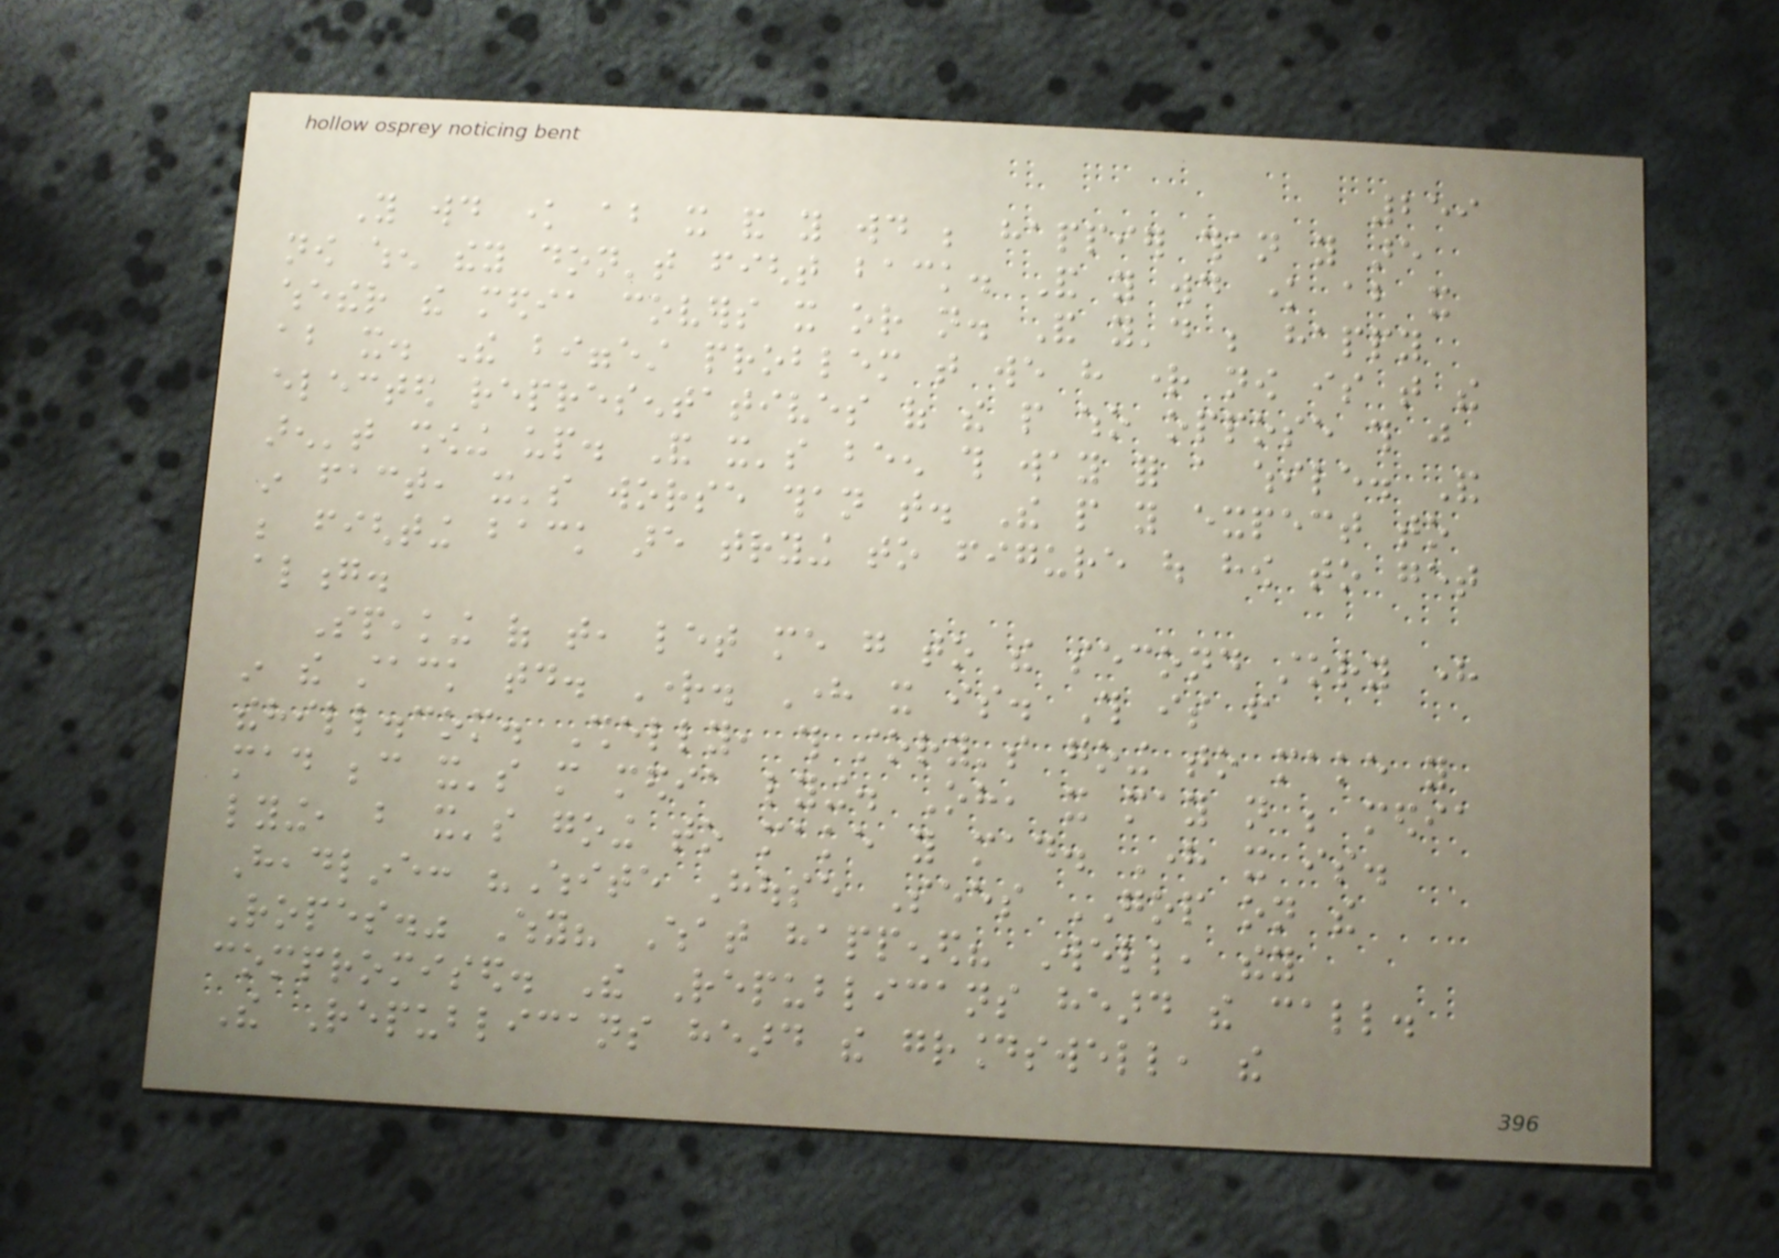259
You would know about it and you would be happier than you are
now when they don't fight back. And you would know about it
whether the media covers it or not. And you'd be happy
about it. The biggest problem that we have right now is that the
elected representatives of the people who oppose this just
aren't showing up. And it's been this way for a while. And
in fact, it's worse than that. The people you expect to
be fighting back are trying to figure out how to get
along.
Speaking of that, let me go to the second story here
in the stack today. Right. Here it is. This is from
thehill.com. Shelly, this story's going to make you
mad because it's more media lying. Oh, it may not be media
lying, but it's going to make you mad. Here it is.
Headline: "White House Sees GOP on the
Ropes." Why? What happened? Well, they
compromised. The Republicans heard the call.
The Republicans heard the groundswell, the
